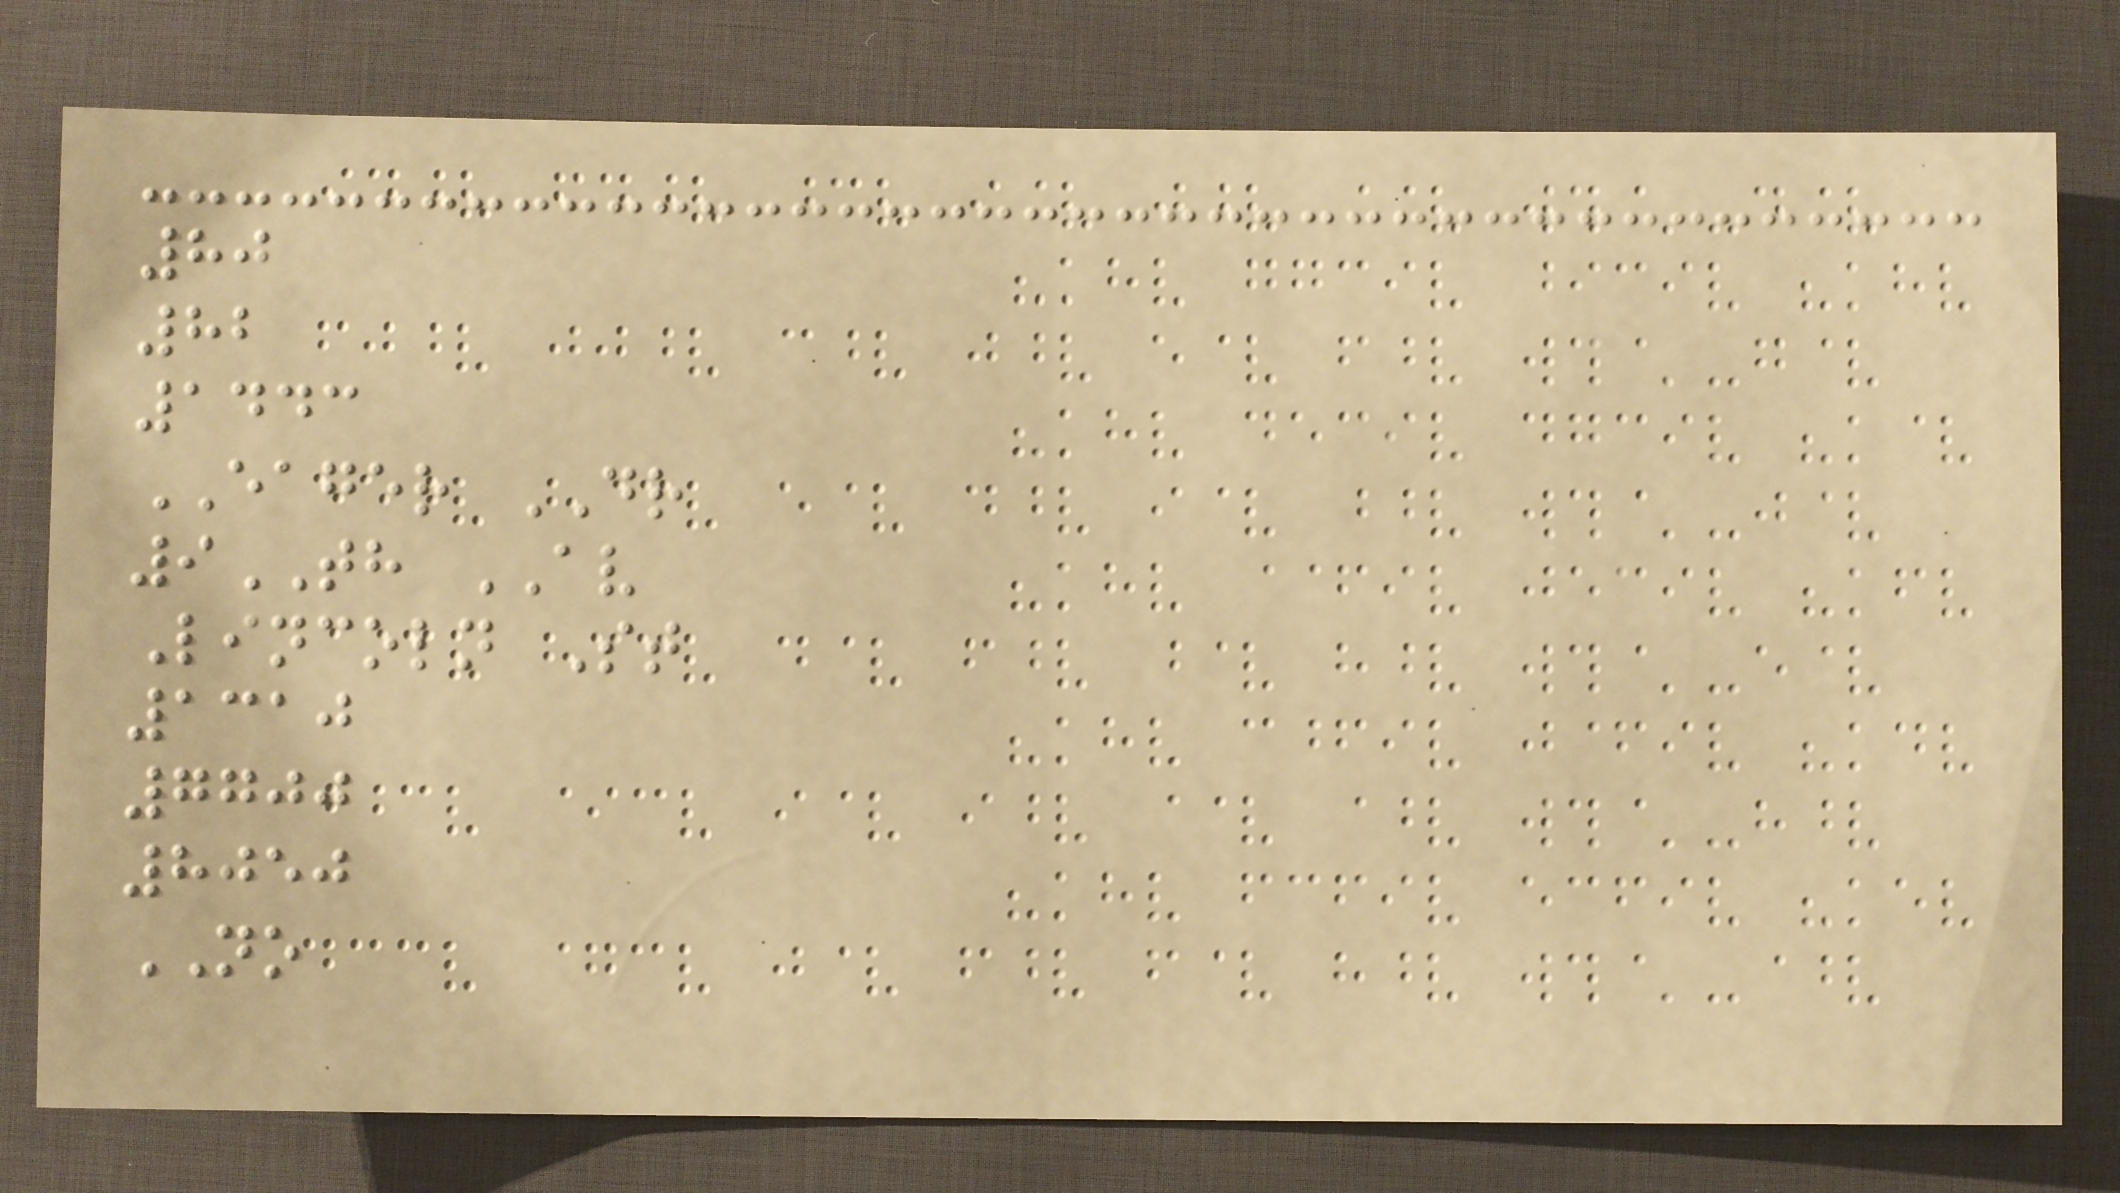80
82
1443
EAGER DR
9TH AV
Lincoln St
1310
7700
8050
NO
